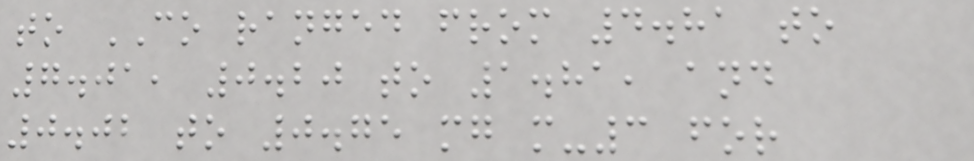to CO ranged from 4.81 to
7.01, 0.20 to 1.81, and
0.02 to 0.75 mg m-3 for
